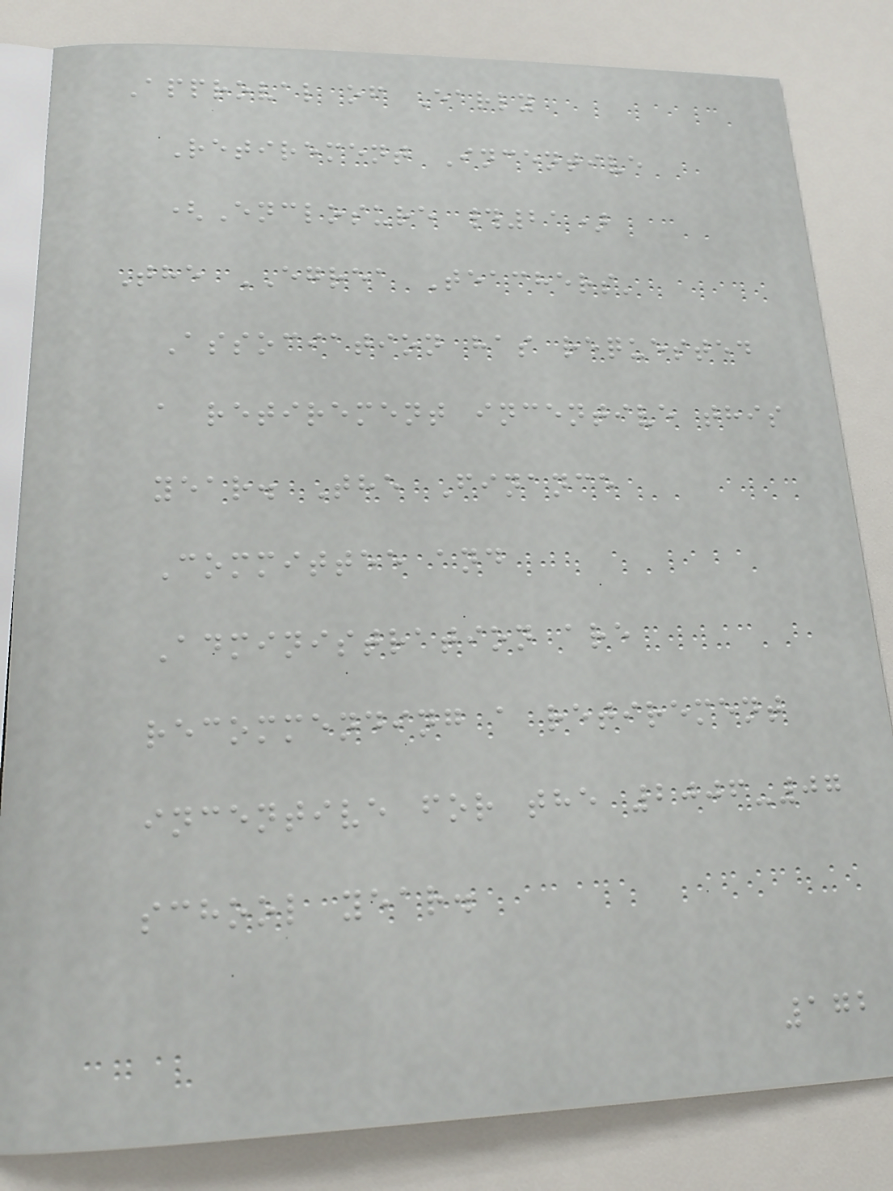Approval of Early
Retirement Incentive
(Enclosure #21)
The EGREA Teachers'
Association has requested
a retirement incentive this
year. The Finance
Committee and
Administration are
recommending a retirement
incentive for the 2006-07
school year.
172
